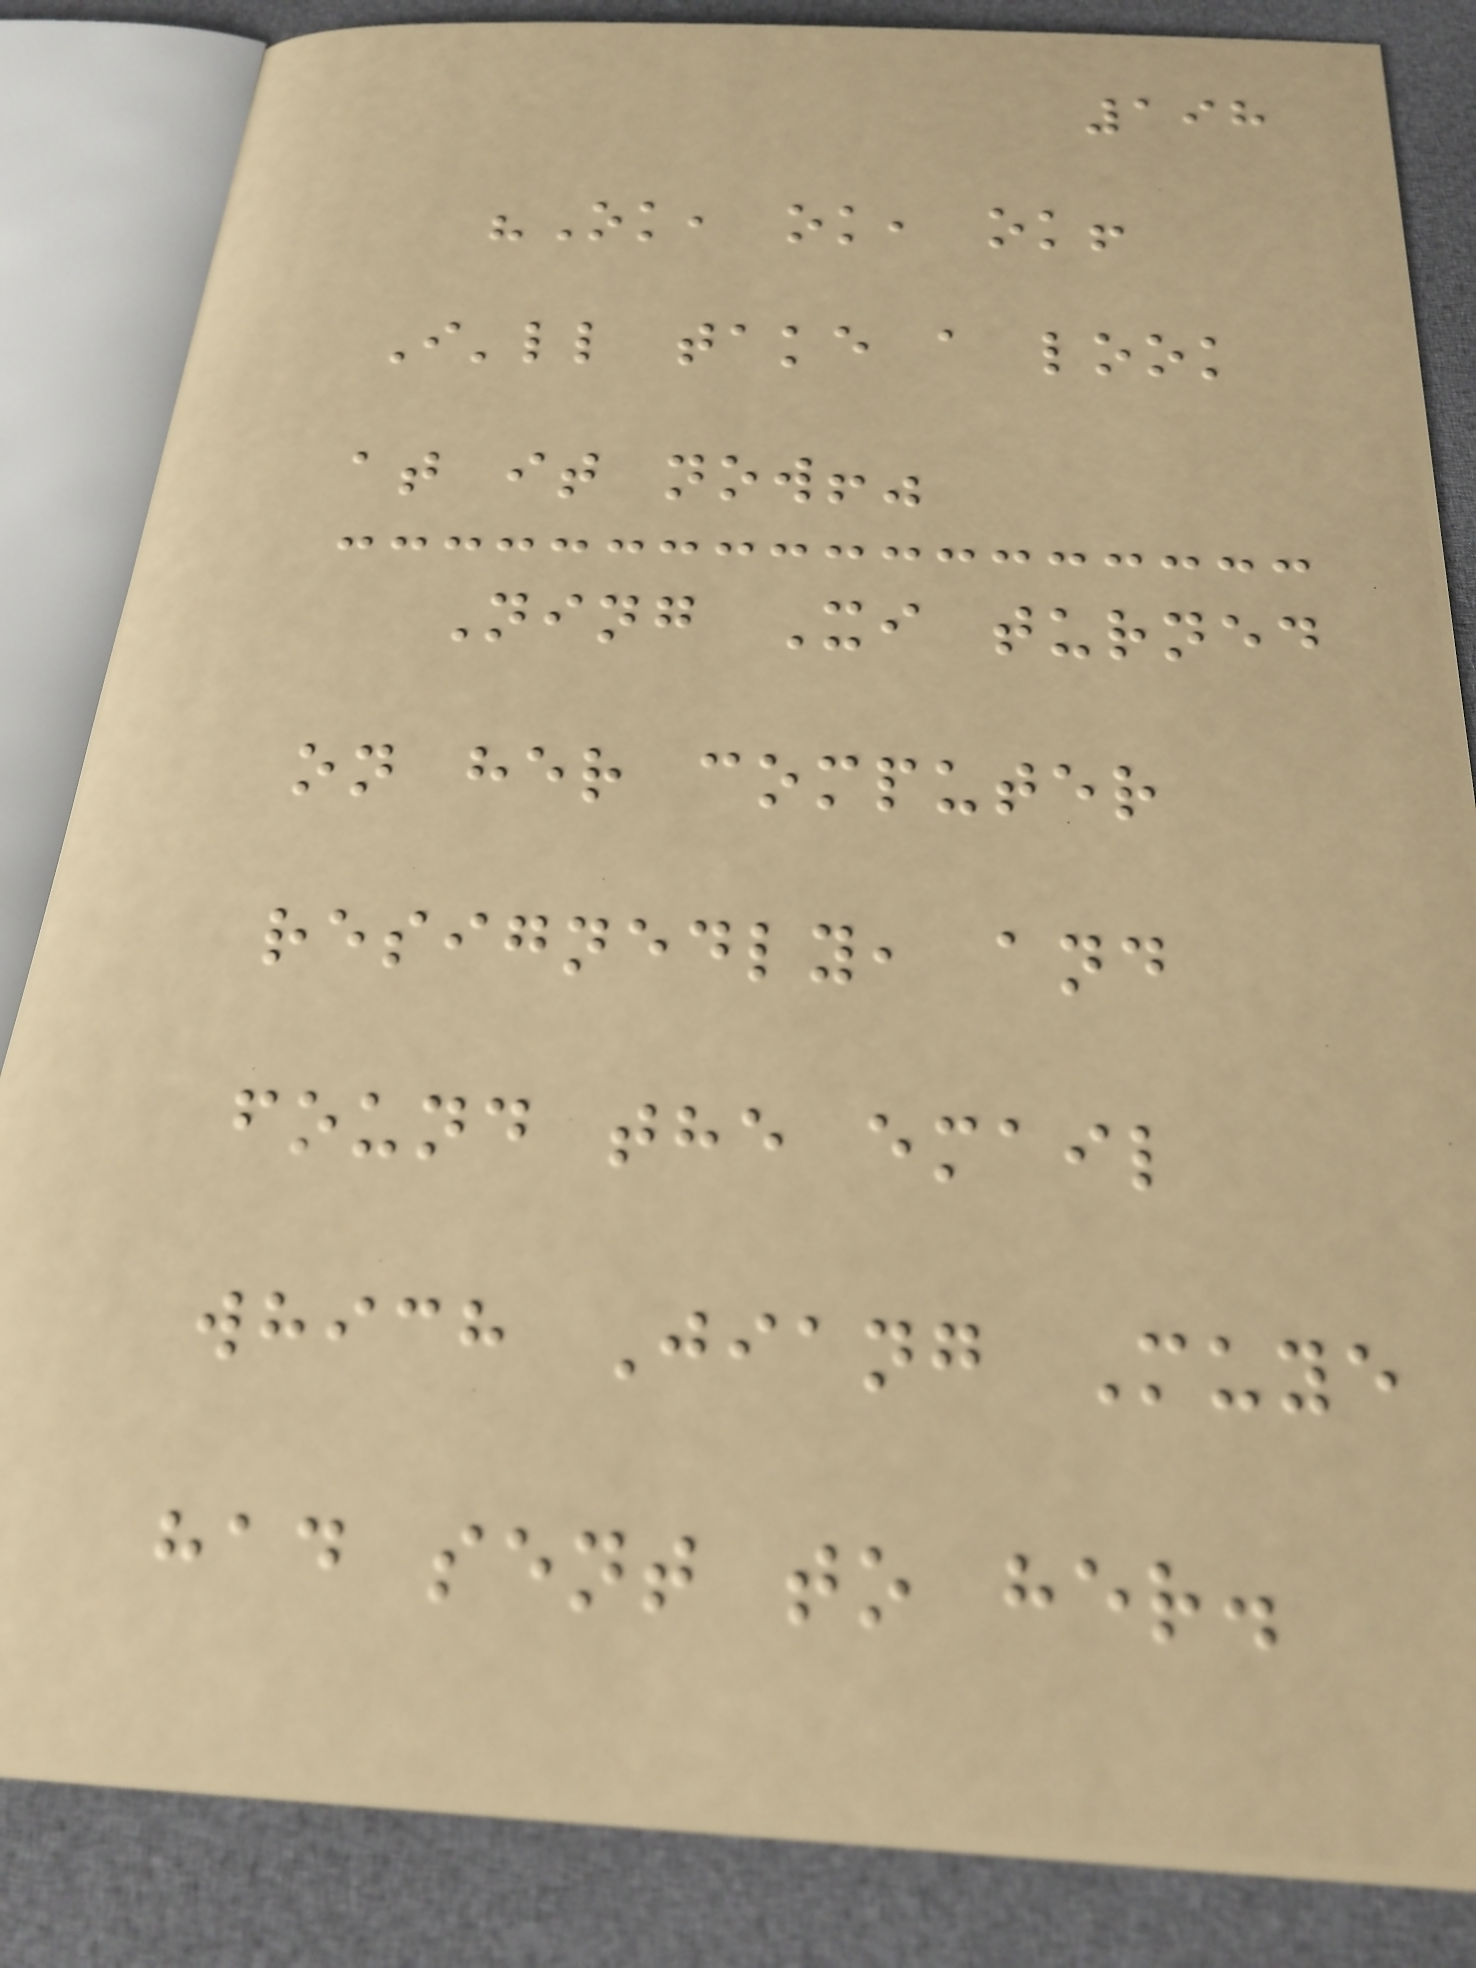198
"Ok, ok, ok!
I'll take a look
at it now!"
Ning Xi turned
on her computer
resignedly, and
found the email
which Jiang Muye
had sent to her.
